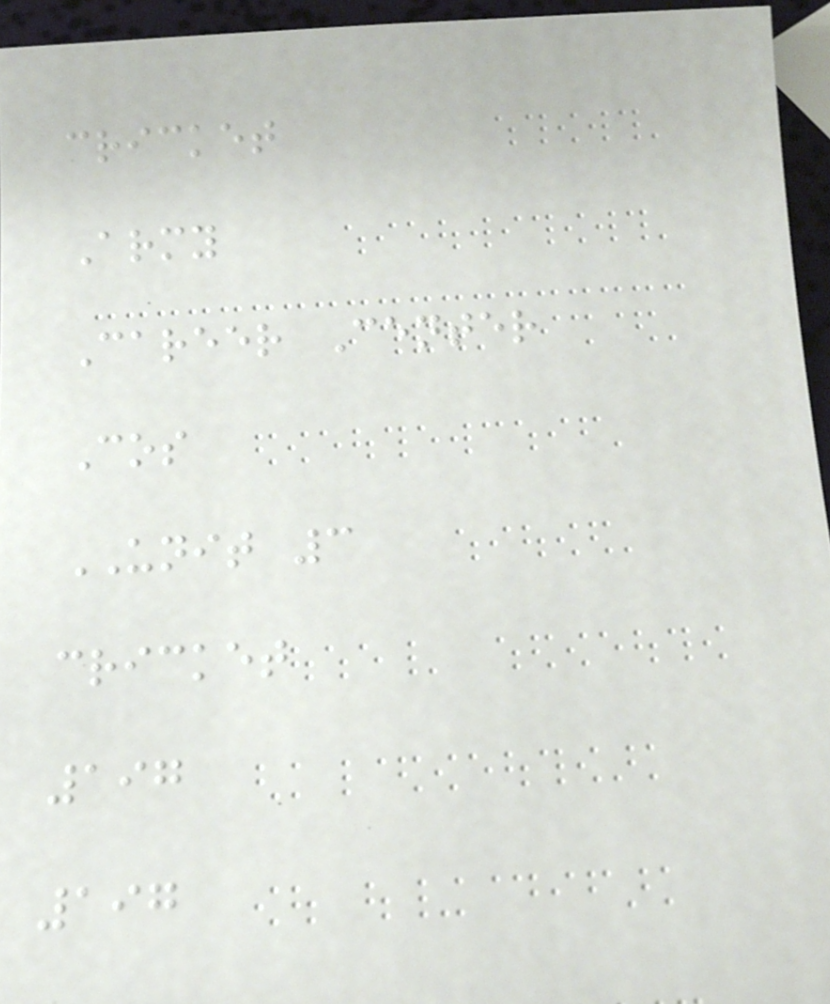cricket
Army
Career Center
Cos
UNIT 3
cricket
197
197
